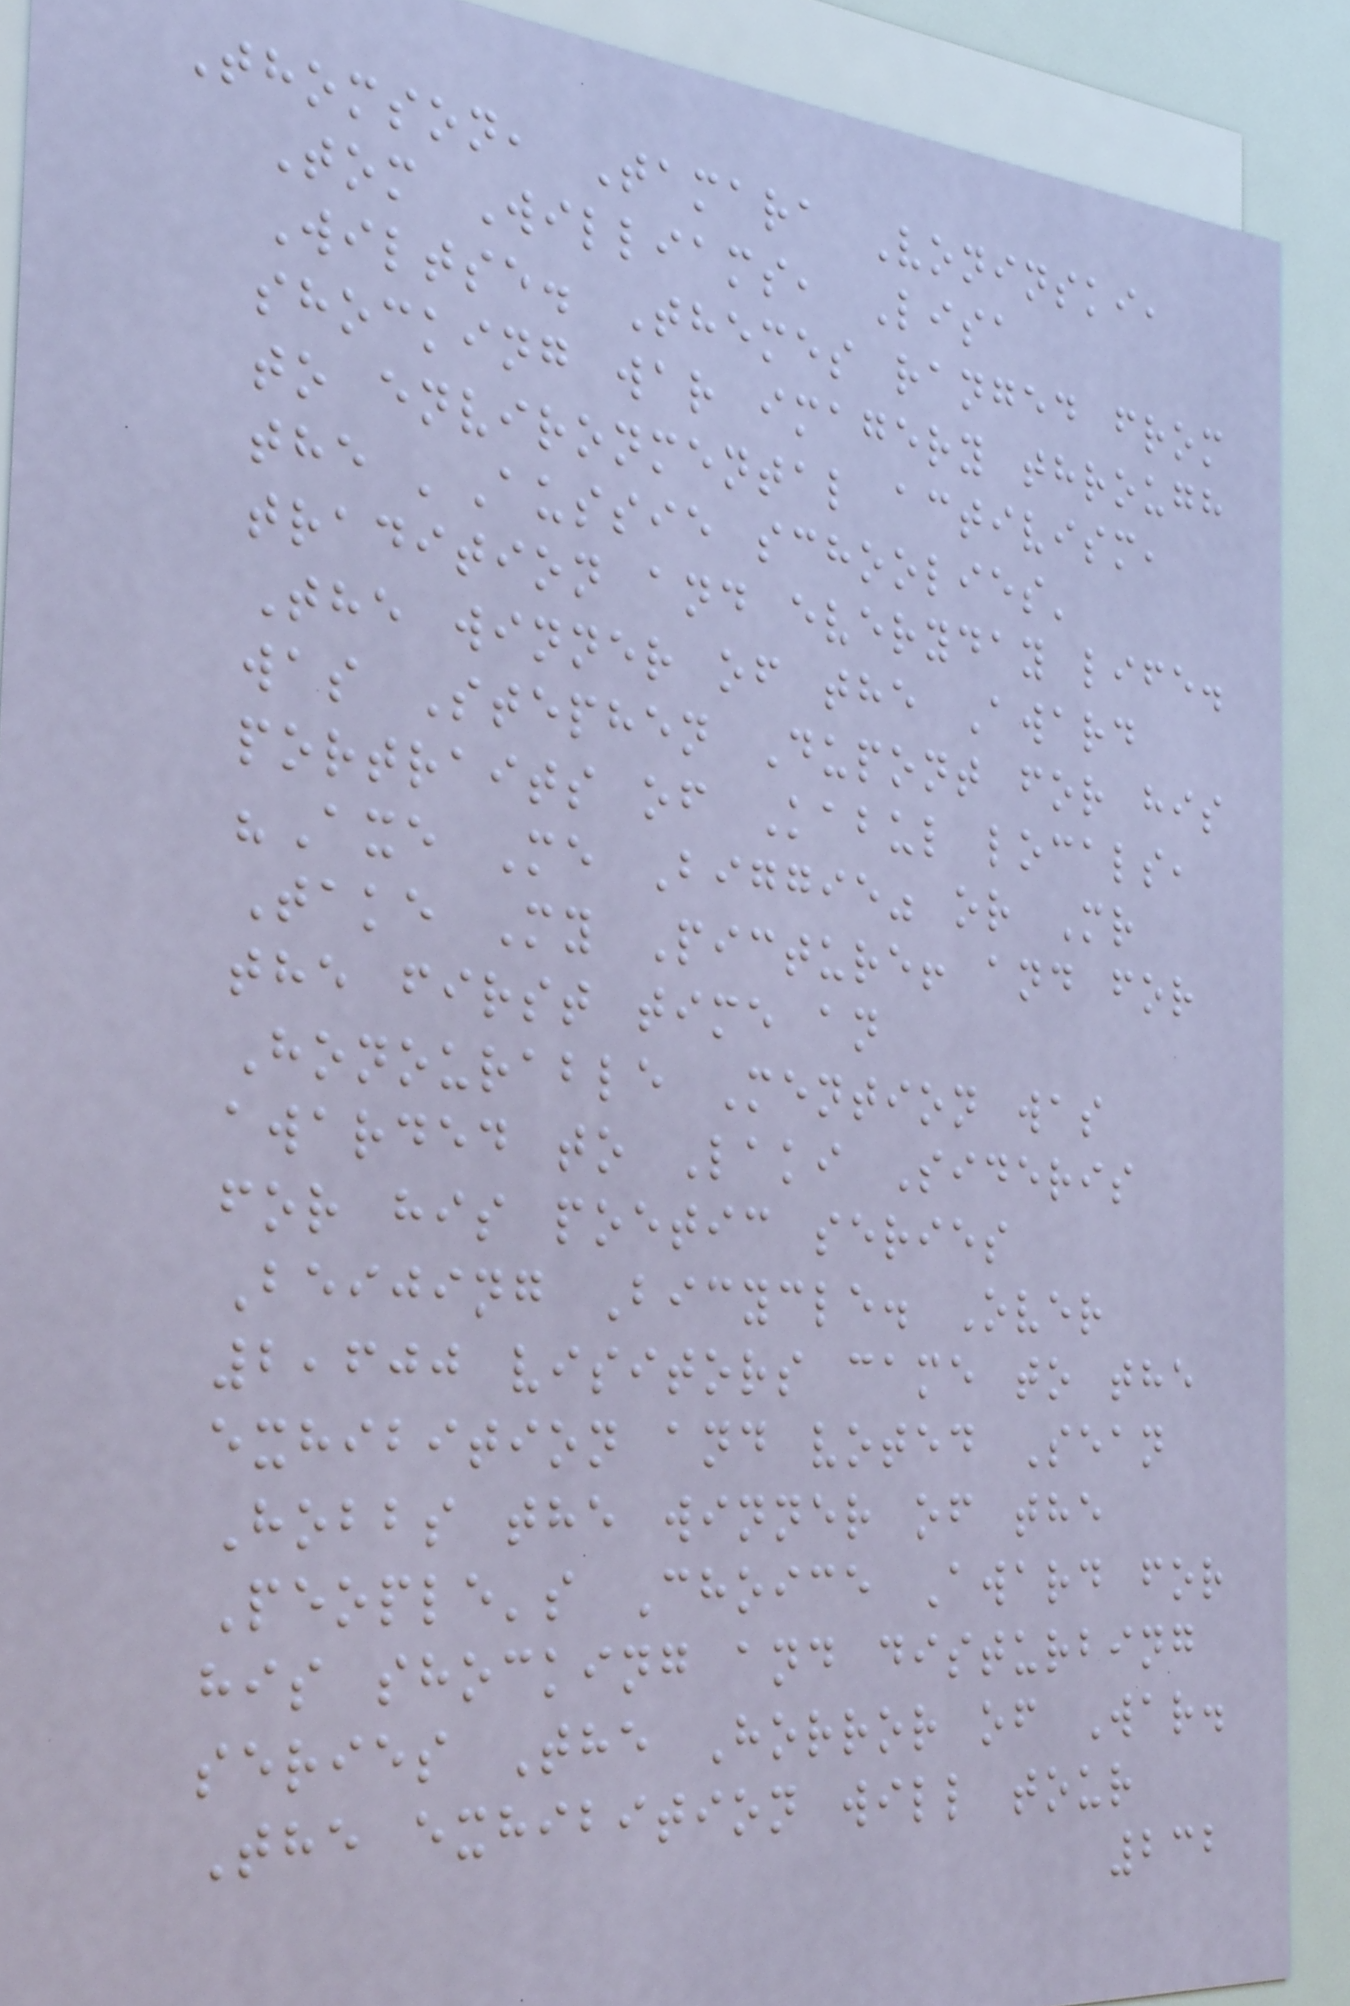Thomson, Tamara Voninski,
Tom Williams, Lisa
Wiltse. Themes ranged from
shocking war imagery through
to environmental activism,
the 'Aussie schoolies'
tradition and everyday life.
The winner of the Award
was Stephen Dupont for his
portraits of Kabul locals,
"Axe Me Biggie" or Mr
Take My Picture! and for
the first time an
Honourable Mention was
awarded to Laki Sideris
for his poetic series
Beijing Bicycle. Over
2,600 visitors came to the
exhibition and voted Sean
Hobbs the winner of the
People's Choice Award for
his shocking and disturbing
series The Horror of War.
The exhibition will tour
232
